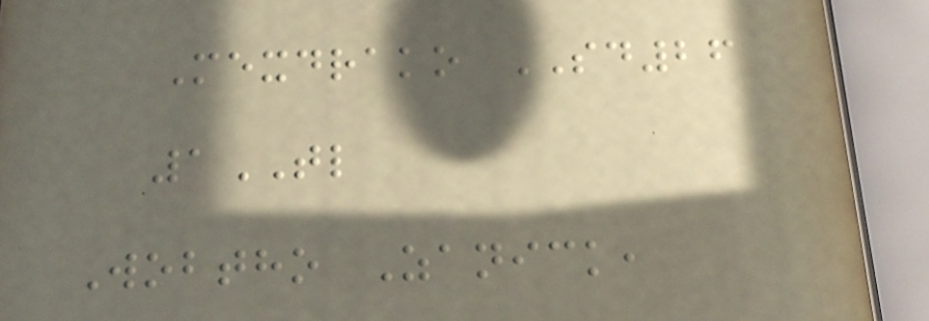Mexdrako SD26
1TL
Wobtho Zanick,
